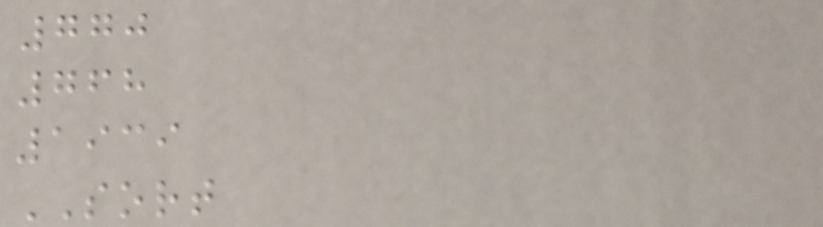770
768
1939
SORT
